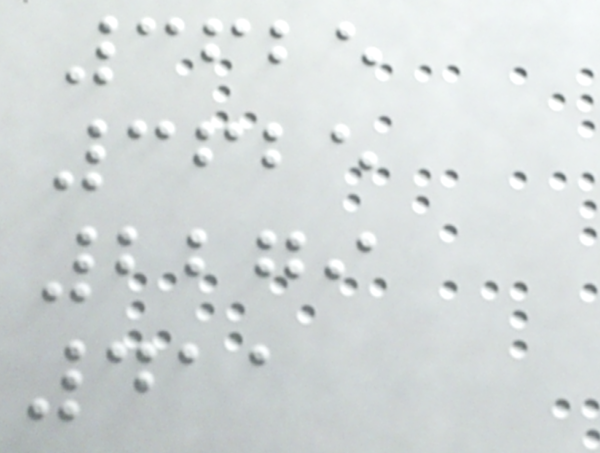3625
3625
2279
411
